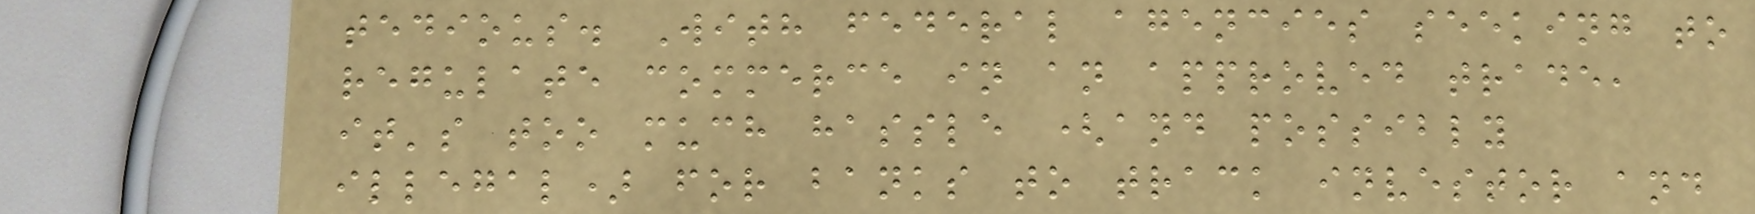tedious. With federal agencies seeking to
regulate commerce in an approved trade,
it's too much hassle (and possibly
illegal) for banks to track investor and
